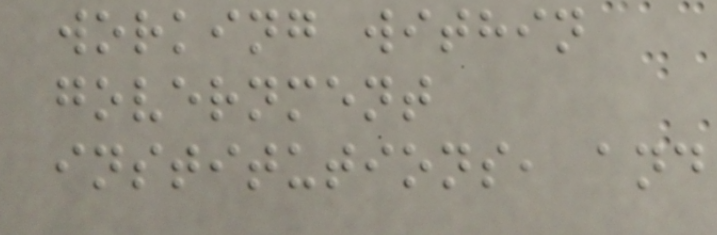working within
government
institutions, and
